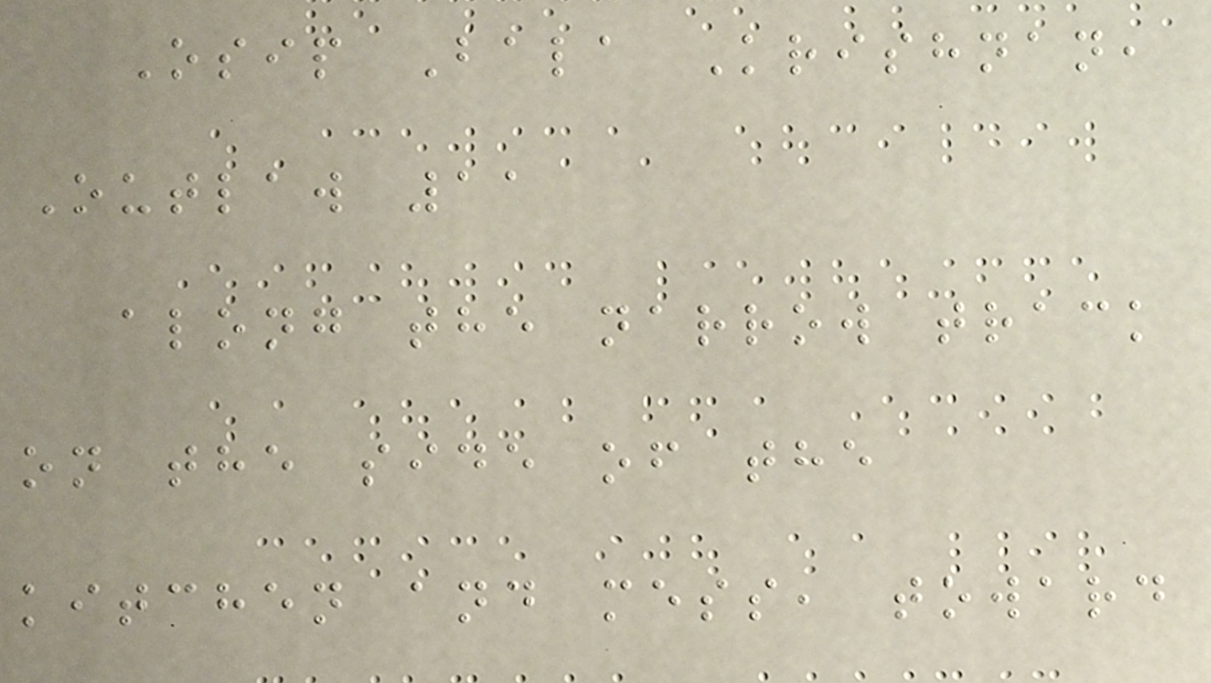Osip Bala Krishnan,
Outlaw 11
along the narrow track
on the side of the
kitchen and mess, toward
